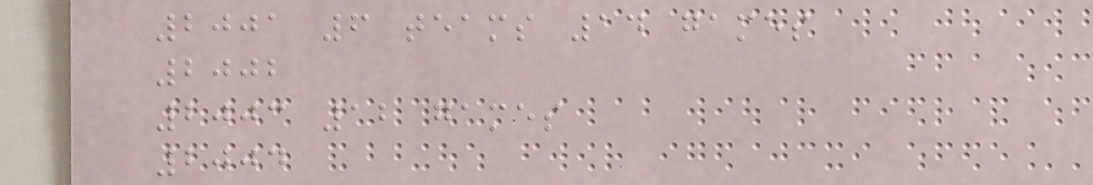2001 6 teams 14 games
2002
2003 12 games
2004
